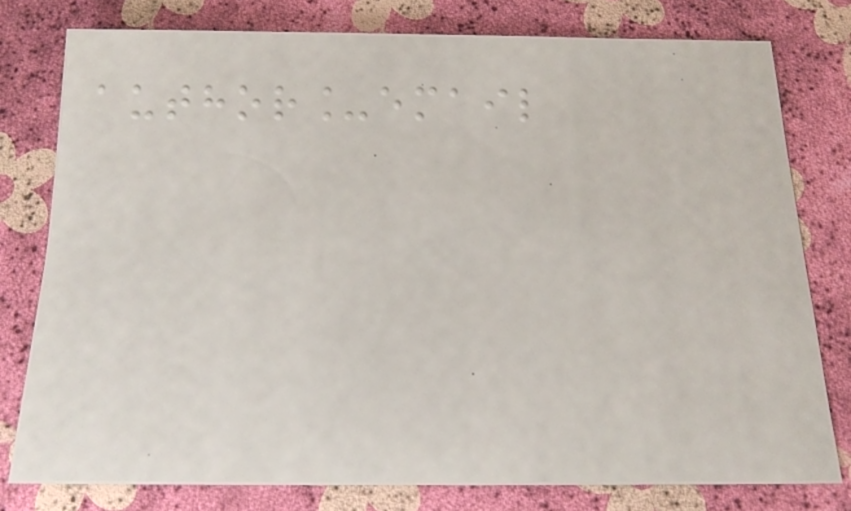author_email
